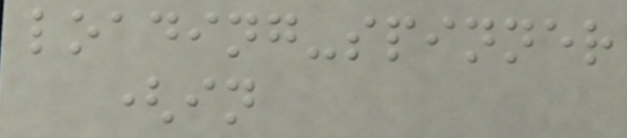loading-spinner
(in
